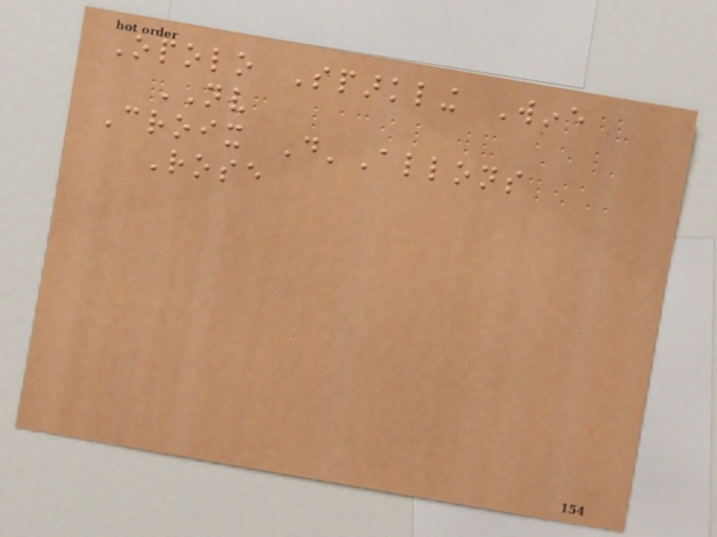Opolo Sparkling Wine
NV
Croix D'Allons
Rose
